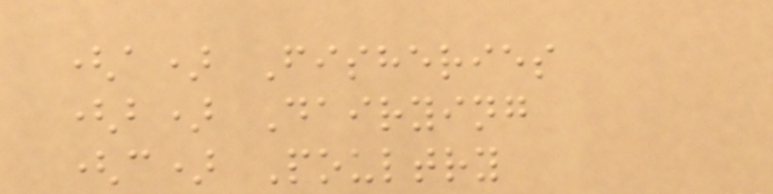(a) Fisheries
(b) Dairying
(c) Poultry
